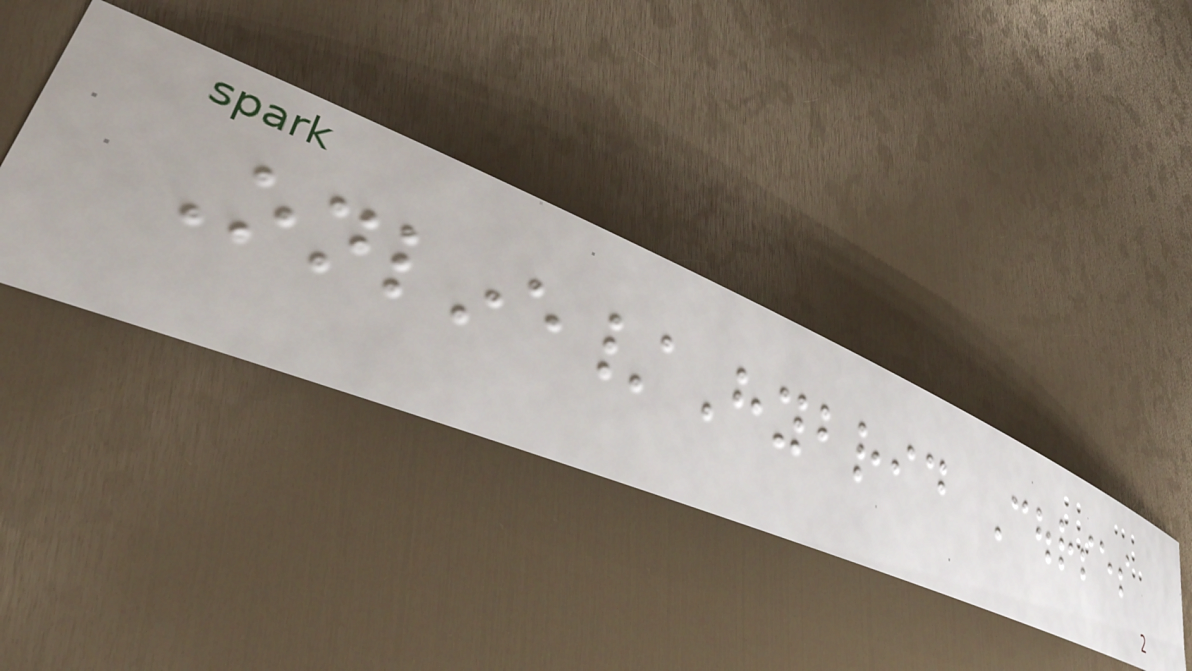Online/Hybrid Courses
